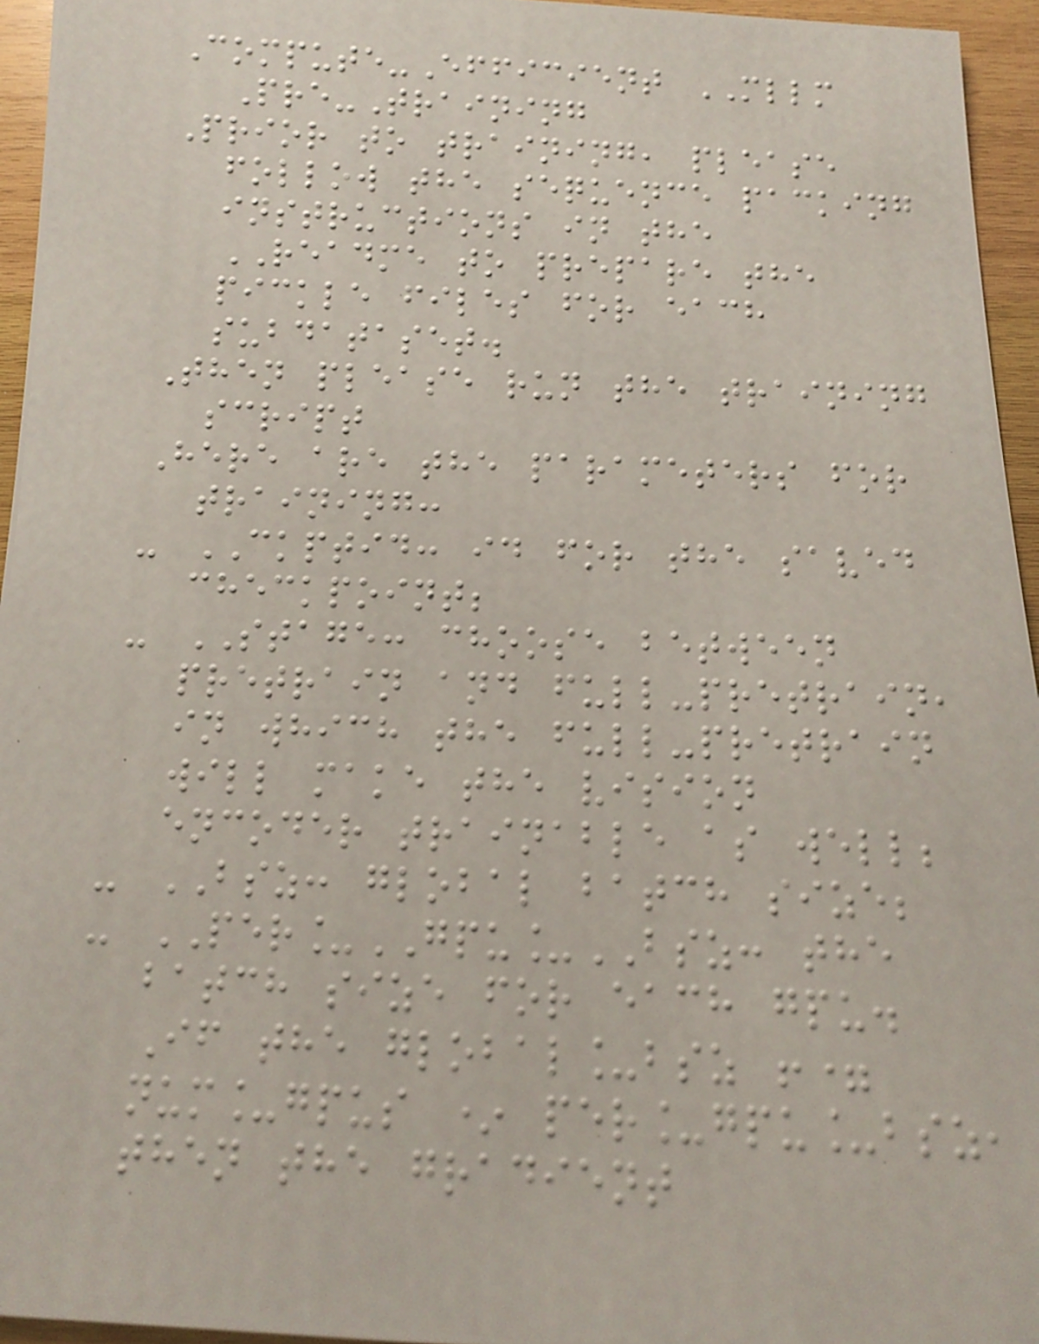Compute-Efficient MLLM
Pre-Training
Prior to training, please
follow the sequence packing
instructions in the
README to prepare the
pickle files for each
subdataset.
Then please run the training
script
Here are the parameters for
training:
- CKPTID: id for the saved
checkpoint;
- STAGE: choose between
pretrain and full-pretrain,
in which the full-pretrain
will make the vision
encoder trainable as well;
- BSZ: global batch size;
- PER_GPU_BSZ: the
batch size for each gpu.
If the global_bsz !=
num_gpus * per_gpu_bsz,
then the gradient
